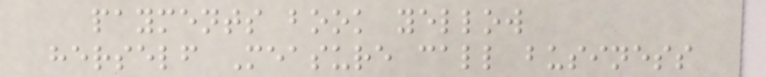payments book yellow
herself Measure call business
